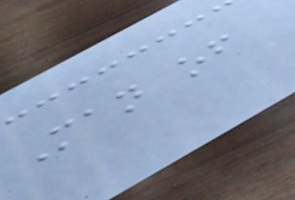Man of
